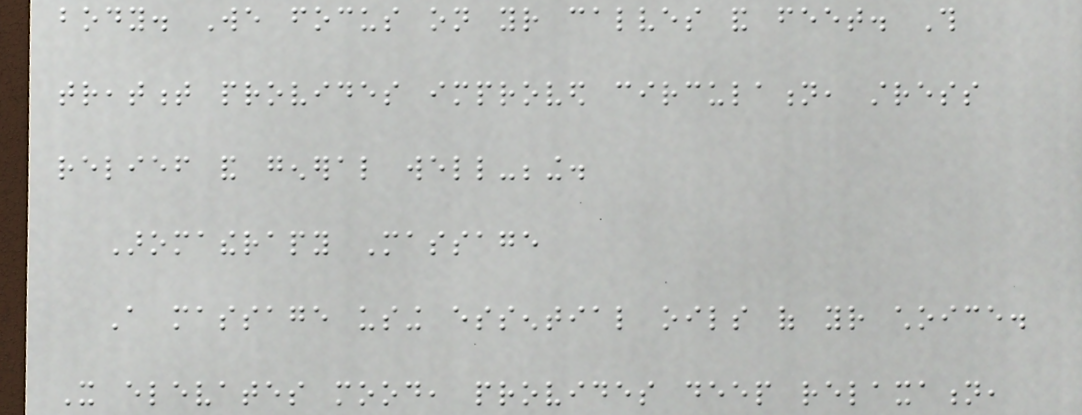body. We focus on your calves and feet. This
treatment provides improved circulation, stress
relief and general well-being.
Aromatherapy Massage
A massage using essential oils of your choice.
It elevates mood, provides deep relaxation,
